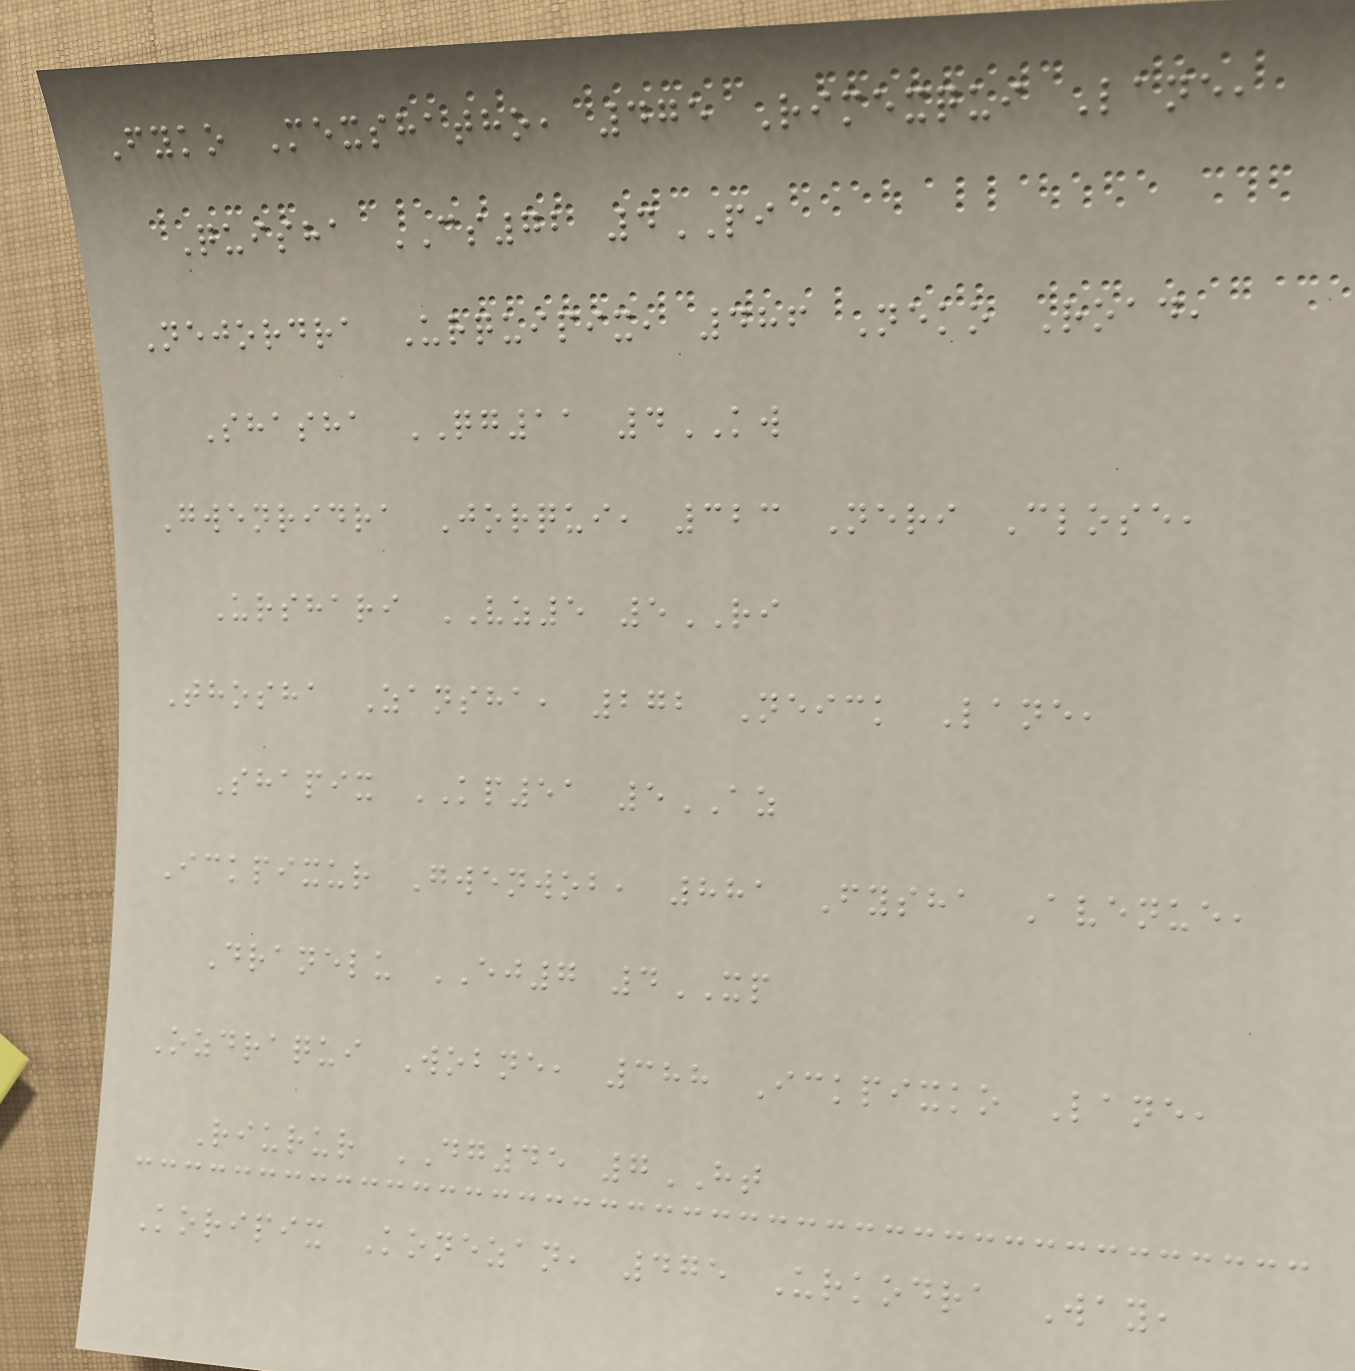Fyko Mexshatho, 475 Rimexqui Lane,
Quisha CS72 4PI
Nejordra Urquipix, 486 Neko Road,
Shasha QG11 4KW
Gwenridra Jorqui, 323 Neri Close,
Urshari VZ5 5RI
Thosha Zansha, 272 Neick Lane,
Shapix KP51 5AZ
Ickpixur Gwenwob, 881 Fysha Avenue,
Dranelu EJ7 4XP
Ozdraqui Wobne, 388 Ickpixko Lane,
Riurur DG45 7HT
Koripix Konezan, 475 Urkodra Way,
